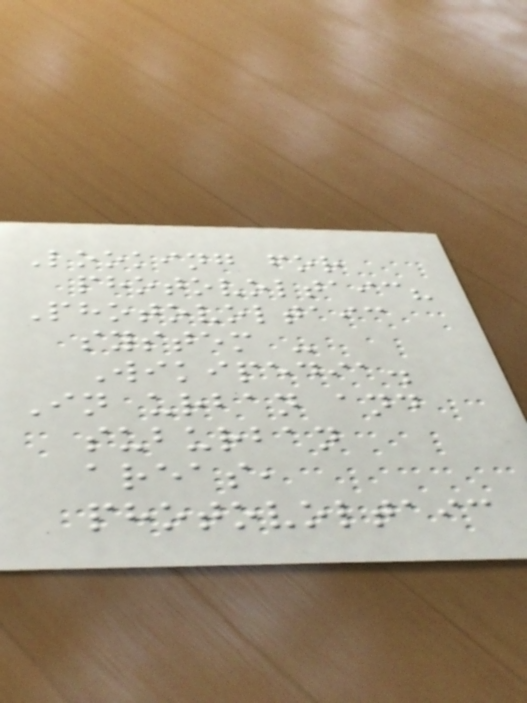Looking for
photovoltaic?
Photovoltaic
system -
Wikipedia.
In urban and
suburban
areas,
photovoltaic
